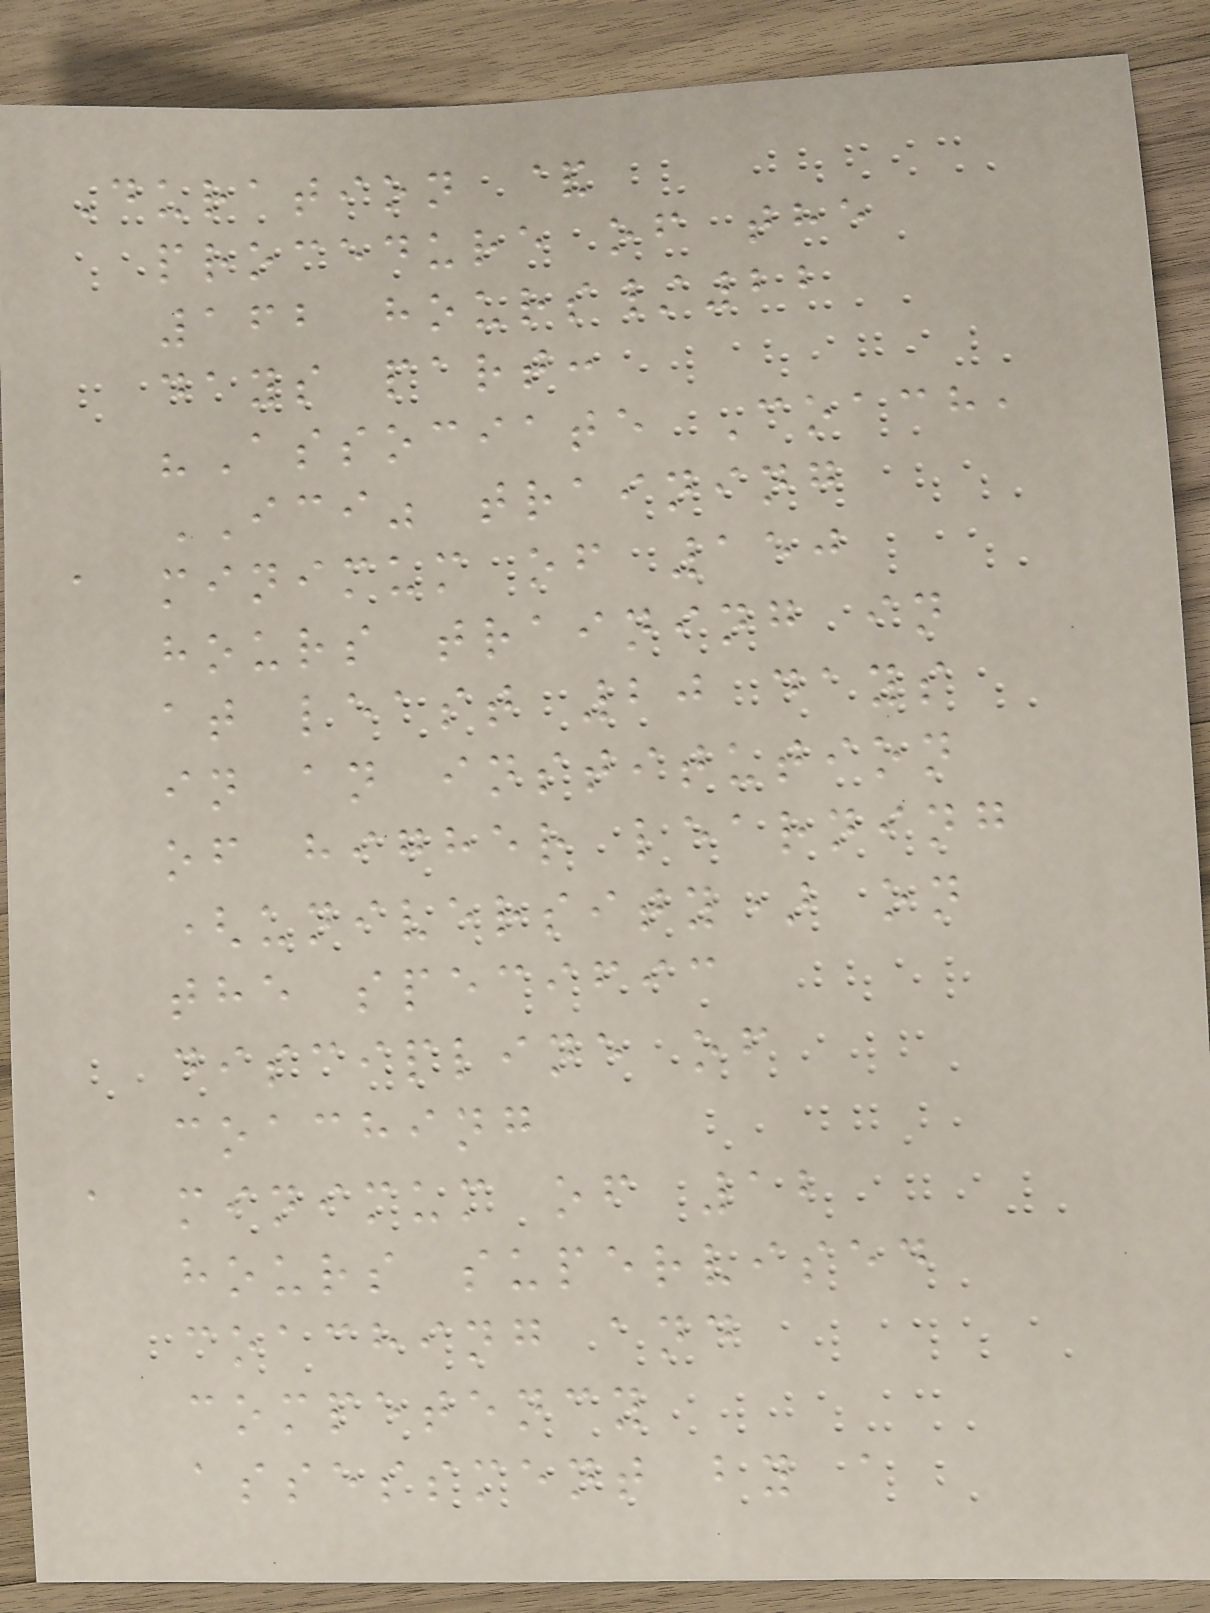Duration &
procedure of the
162 hours/22
days part:
"Associate Coach,
ICI" training
a minimum of 150
hours training in
at least 20 days
in an institution
of higher learning
(university) on
the specific
discipline of
coaching
a minimum of 12
hours supervised
coaching and
competency
assessment by a
